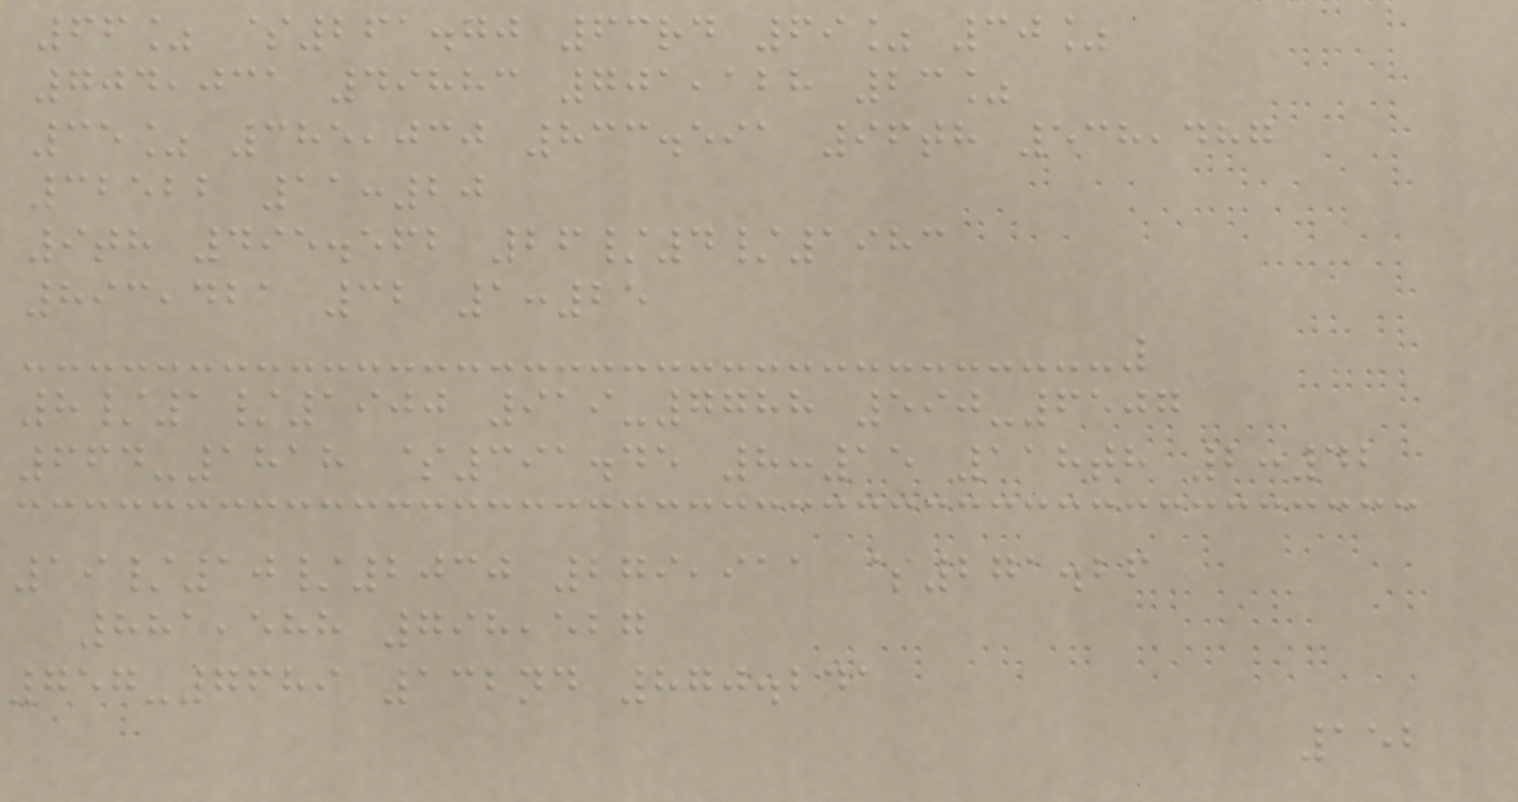66% $261.70 63rd 69% 30%
704,031 49883 701,128 23%
35% 385,030 833.591 96th 538,487
32522 11:20
9th 495.562 26/4/1983
893,421 32 1:25
8/1/1900 919-7788 590-6507
664-1818 $391.45 8:15 118th 2:42
19/10/2030 279,911 $271.26
881,588 798,527
757-7689 132nd 870.241
152
